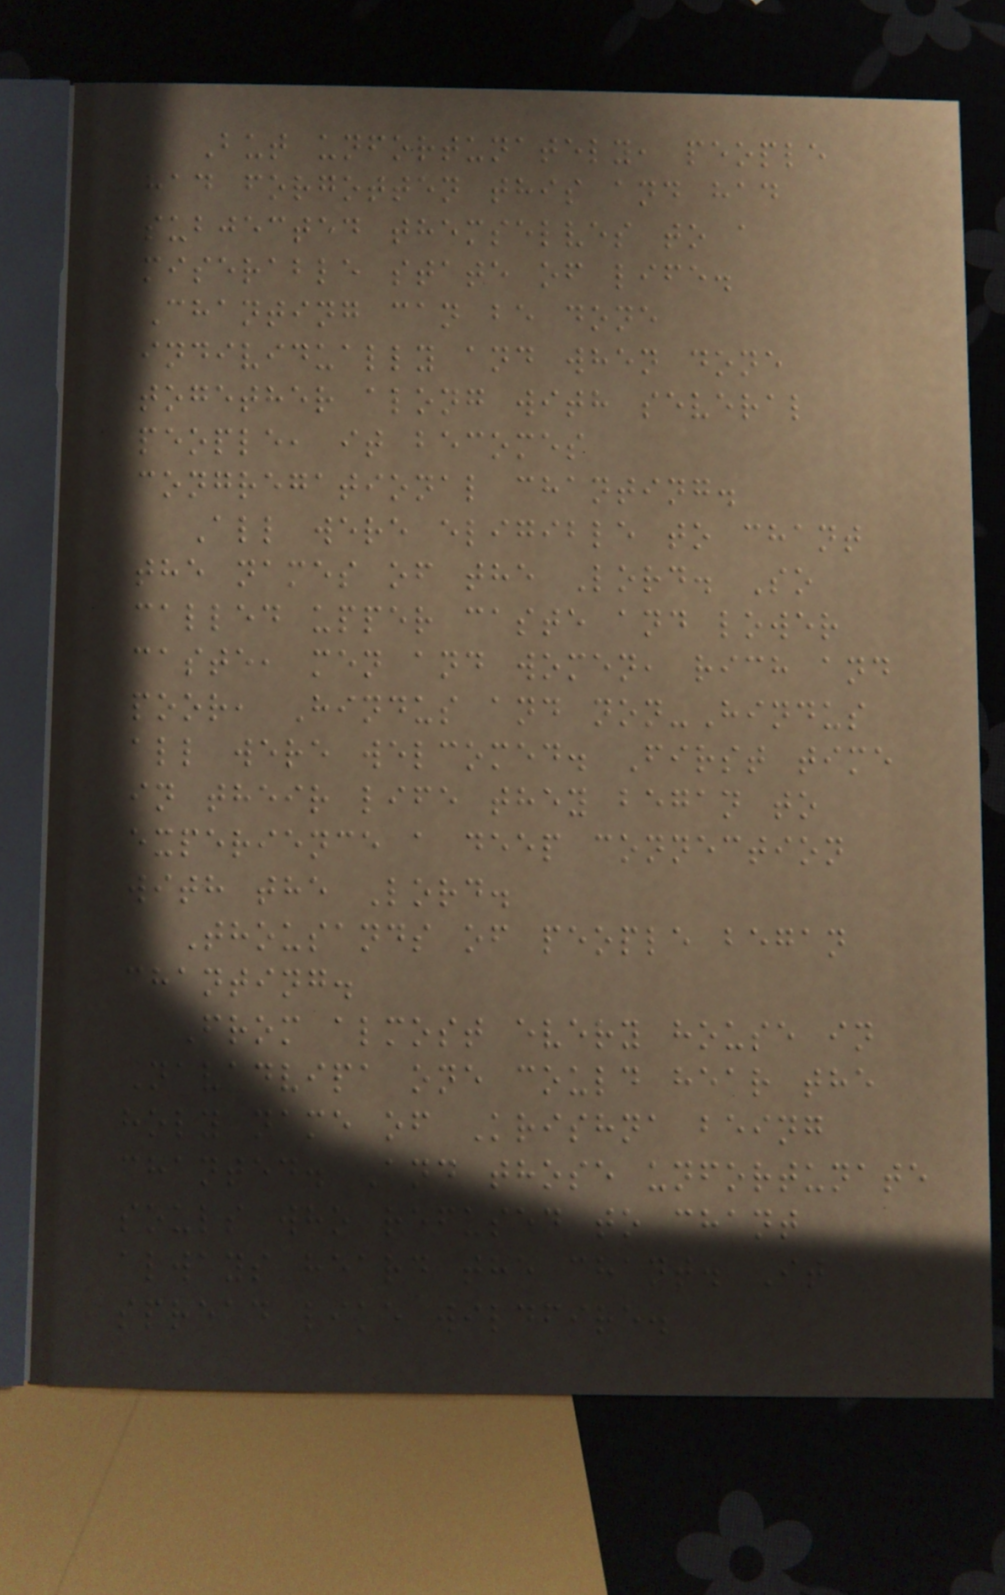But unfortunately, people
had forgotten this and had
subjected themselves to a
miserable state of life.
Chanting can be done
individually and when done
together along with several
people, it becomes
congregational chanting.
All were eligible to chant
the names of the Lord. So
called upper caste and lower
caste, men and women, rich and
poor, Hindus and non-Hindus
all were welcomed. First time
in their life they began to
experience a deep connection
with the Lord.
Thousands of people began
chanting.
From almost every house in
Navadvipa one could hear the
holy name of Krishna being
chanted. And those unfortunate
souls who refused to chant
always heard the chant. It
spread like wildfire.
